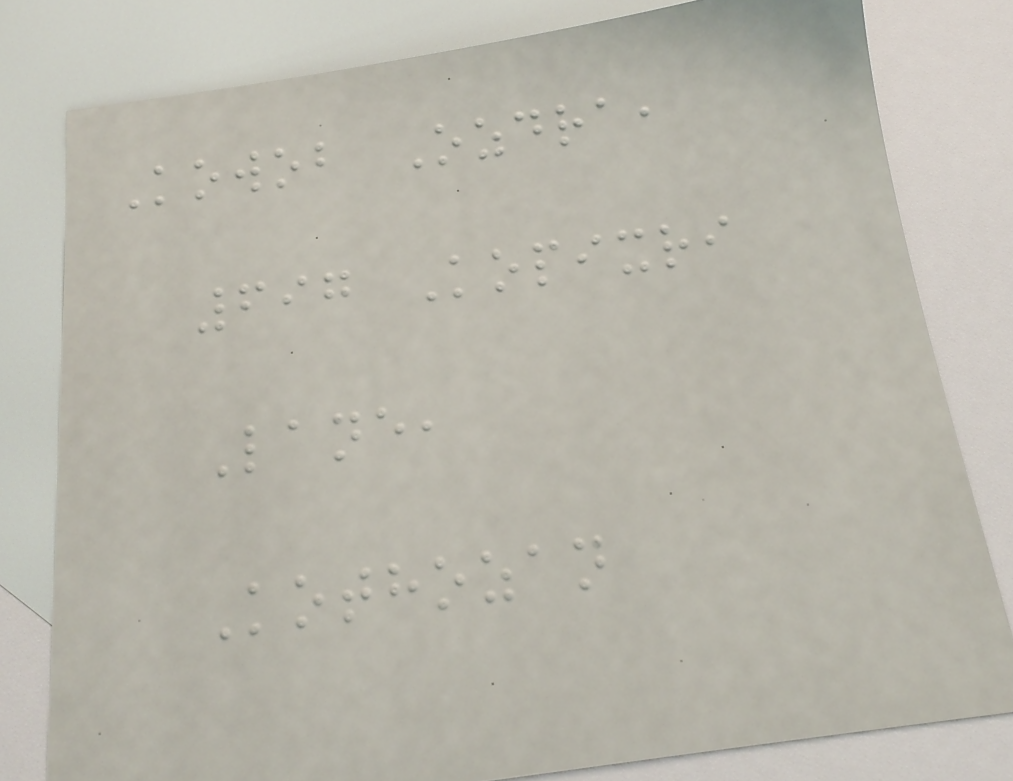Kowob Ozdra,
697 Kopixri
Lane,
Kothozan
